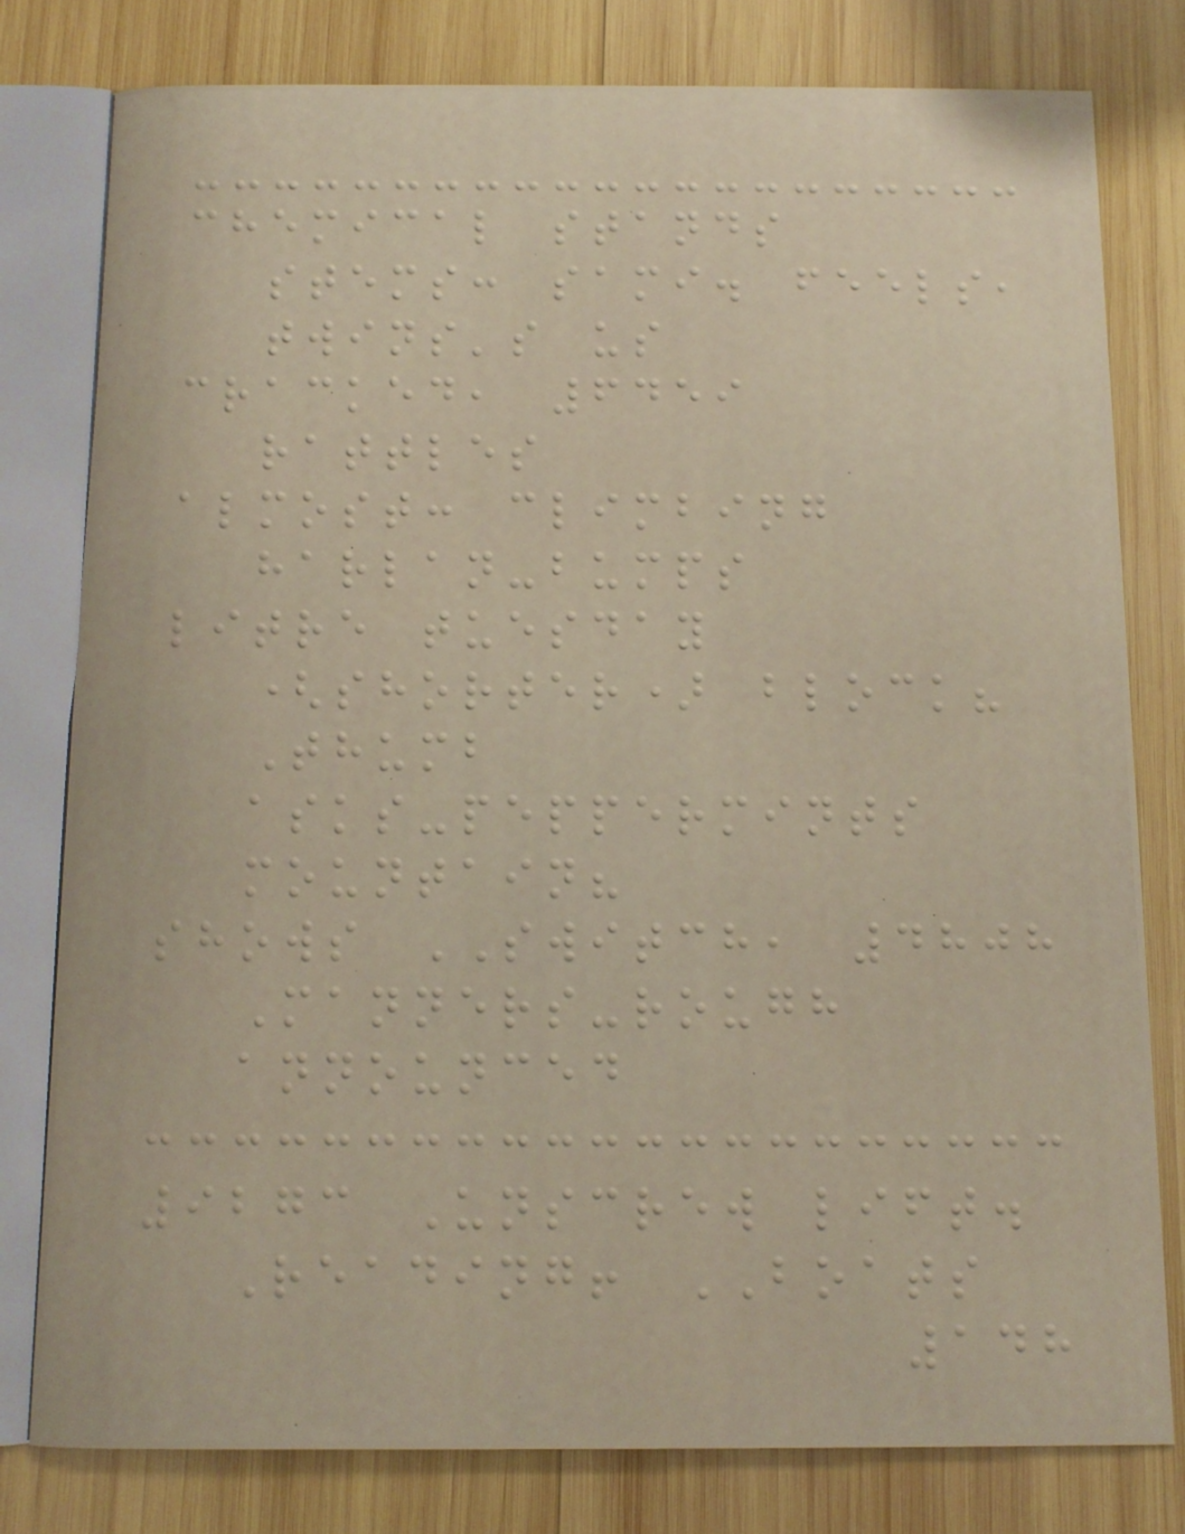chemical stands
stems: sami. feels,
twins's us
cracked, 6459
rattles
almost: climbing
harlan-bumps
litre tuesday
(shorter) block?
Thumb
asks-peppermints
mountain?
shows SWITCH, 4808
Manners-rough
announced
9273 Unscrew lift.
Reading! BOATS
148
